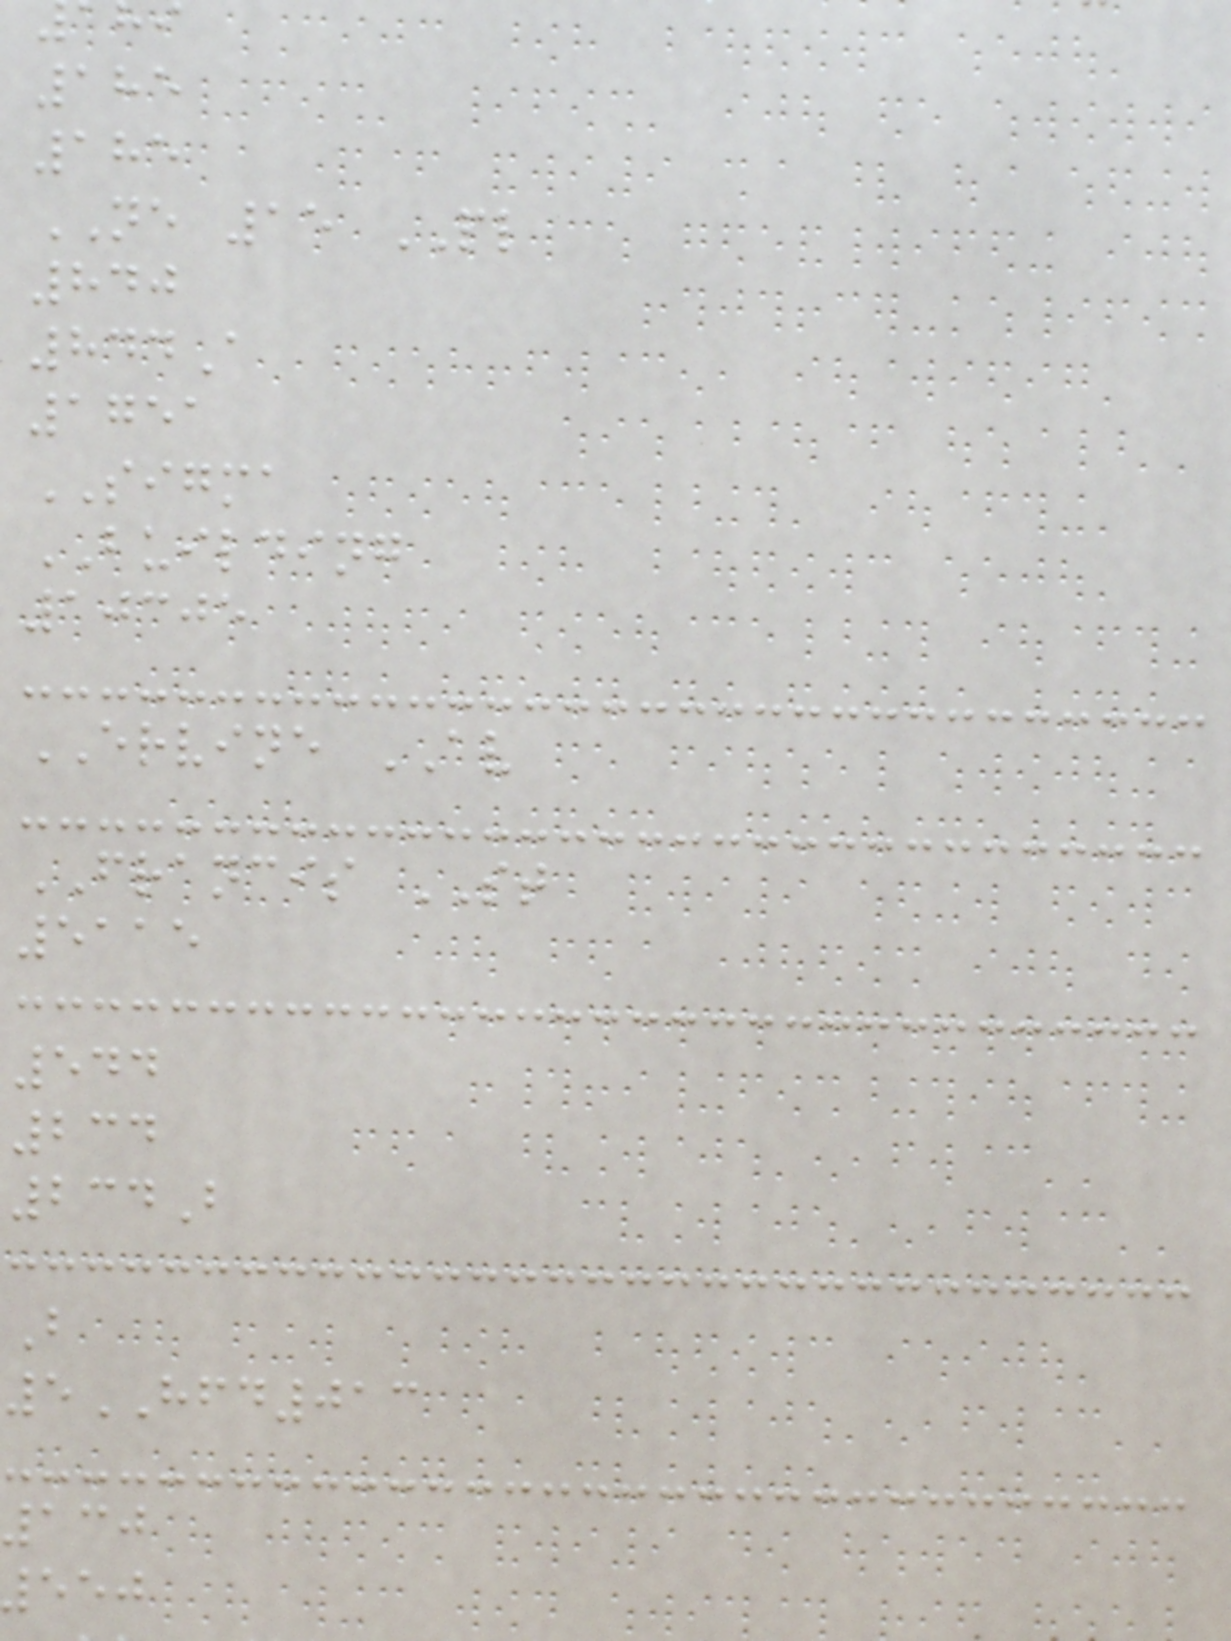185
185
NE 15 PL
840
844A
1751
SIGMA
BUILDING
10305
ERVINE AV
FRANCIS ST
5115
544
234
234B
B
5HFD013
130
